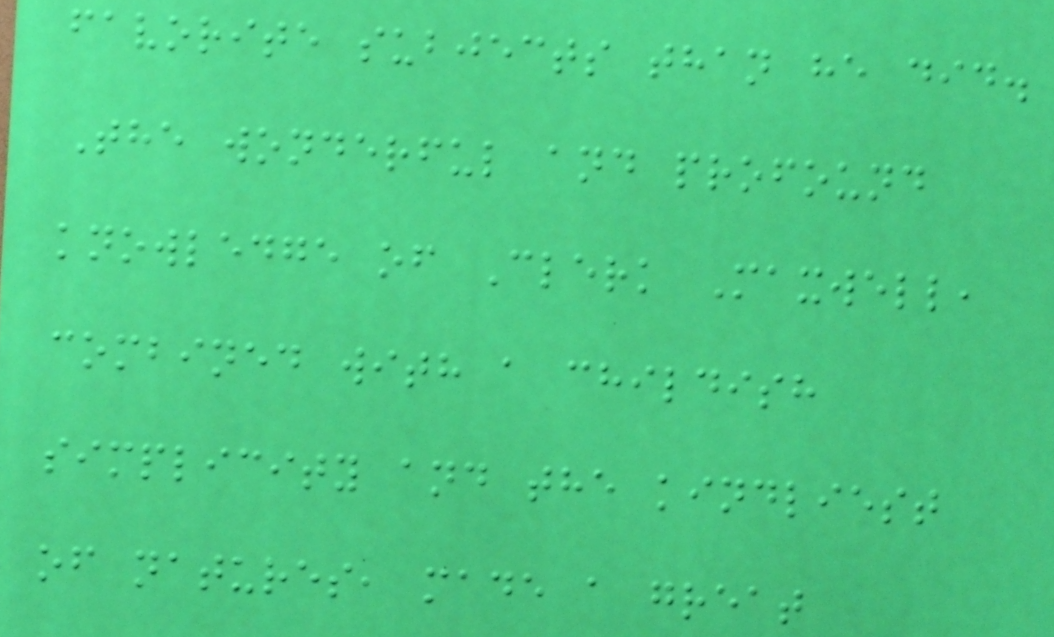favorite subjects than he did.
The wonderful and profound
knowledge of Clerk Maxwell,
combined with a childish
simplicity and the kindliest
of natures, made a great
